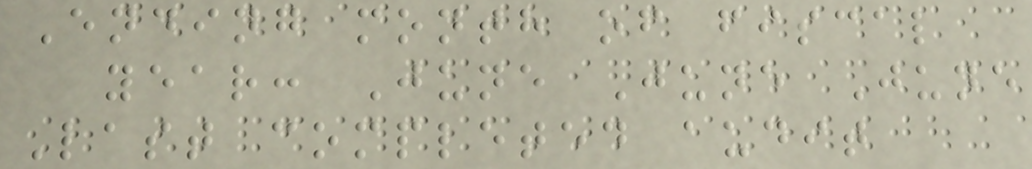Ending month of fiscal
year: June June June
Last completed audit
